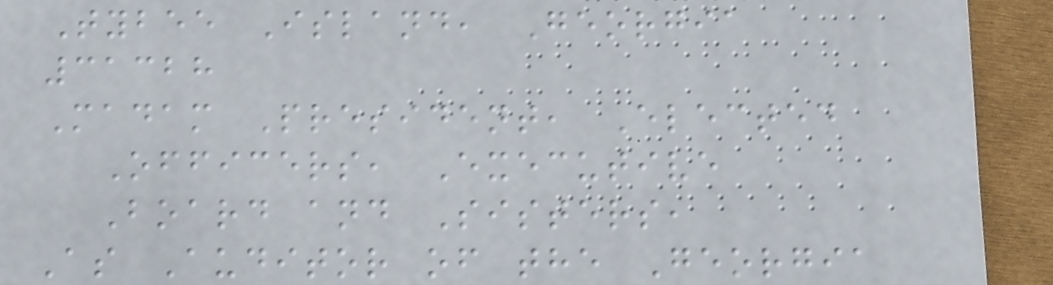Tybee Island, Georgia
31328
Madam President, Elected
Officers, Executive
Board and Sisters,
As Auditor of the Georgia
